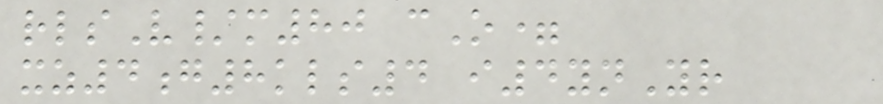rlsV/m80 cO=
xz4g8kls4 i4ynYr
